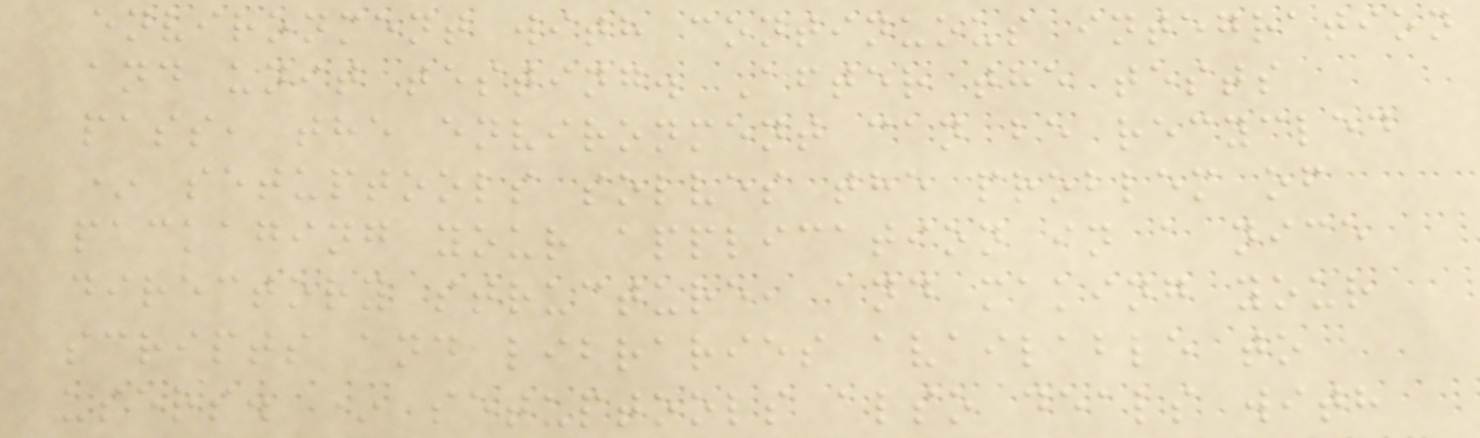environment with continuous integration
and unit testing. After the tests
pass, the environment can be recycled
* setuptools solves the problem of
packaging your application in a nice
directory structure, and making your
scripts and libraries available to
users. * setuptools also deals with
